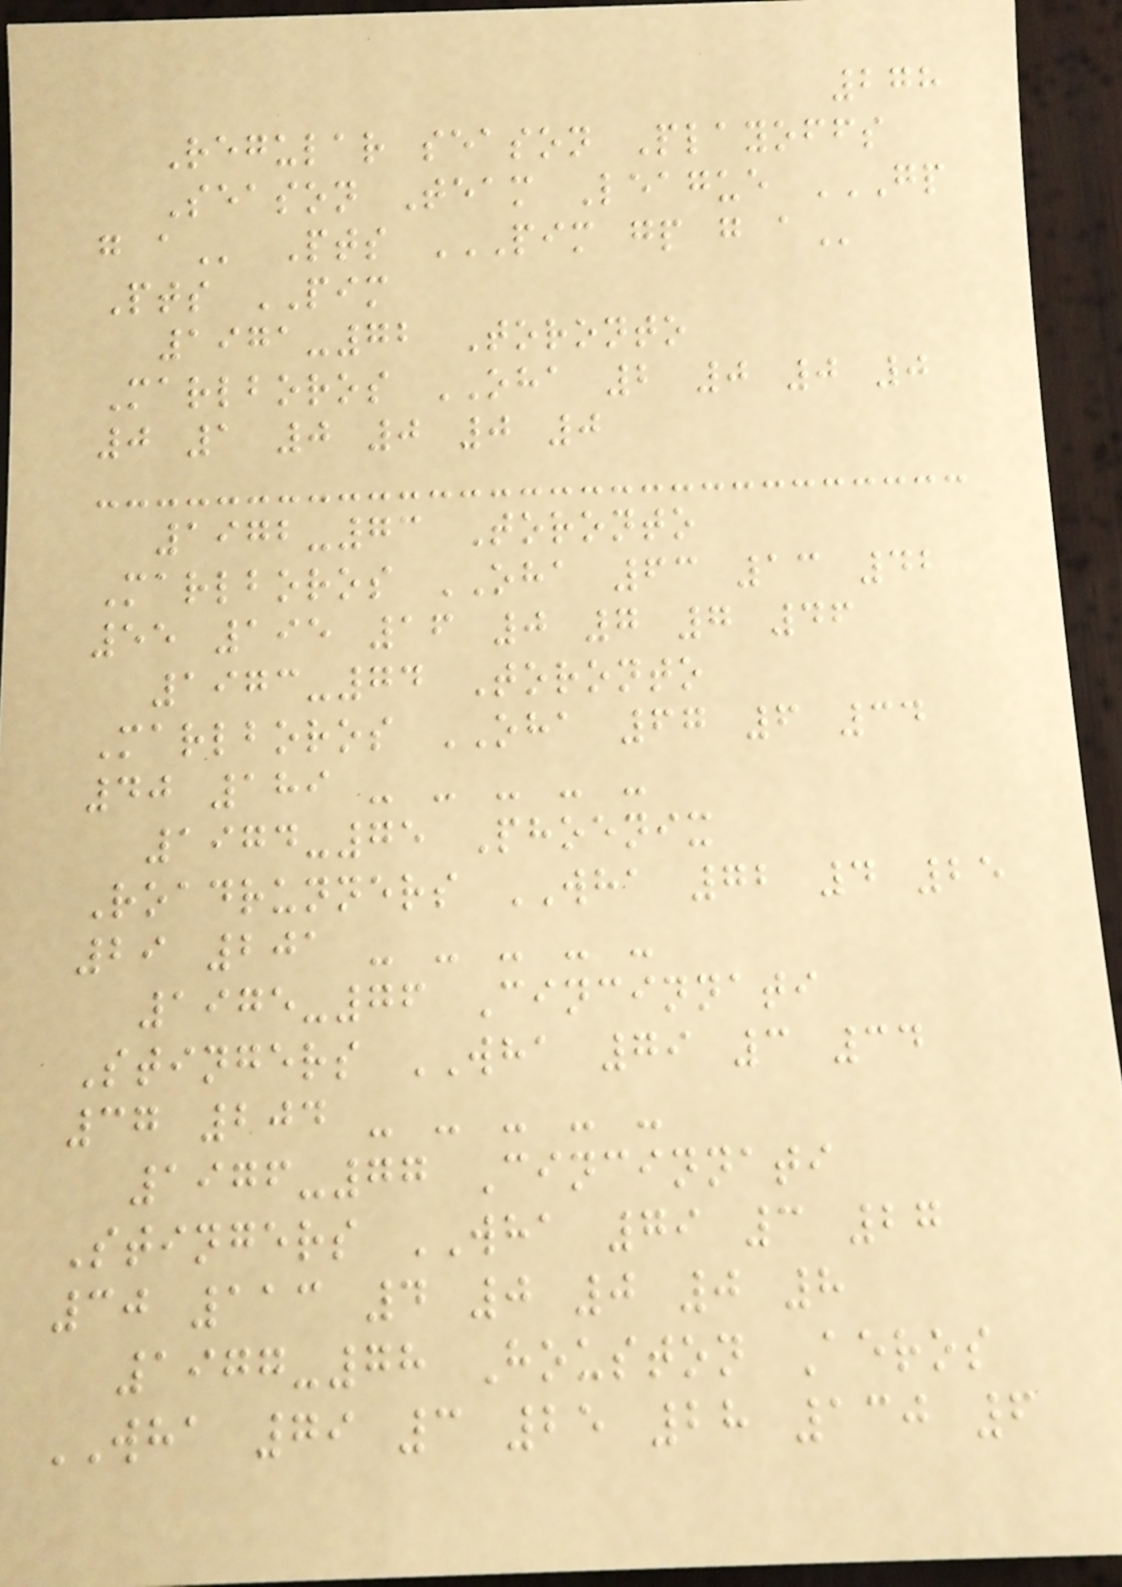278
Regular season Playoffs
Season Team League GP
G A Pts PIM GP G A
Pts PIM
1971-72 Toronto
Marlboros OHA 2 0 0 0
0 1 0 0 0 0
1972-73 Toronto
Marlboros OHA 63 13 42
55 195 16 0 7 7 46
1973-74 Toronto
Marlboros OHA 67 6 34
40 189 - - - - -
1974-75 Phoenix
Roadrunners WHA 72 4 25
29 201 - - - - -
1975-76 Cincinnati
Stingers WHA 79 3 34
37 204 - - - - -
1976-77 Cincinnati
Stingers WHA 79 3 27
30 113 4 0 0 0 8
1977-78 Houston Aeros
WHA 79 3 25 28 130 6
